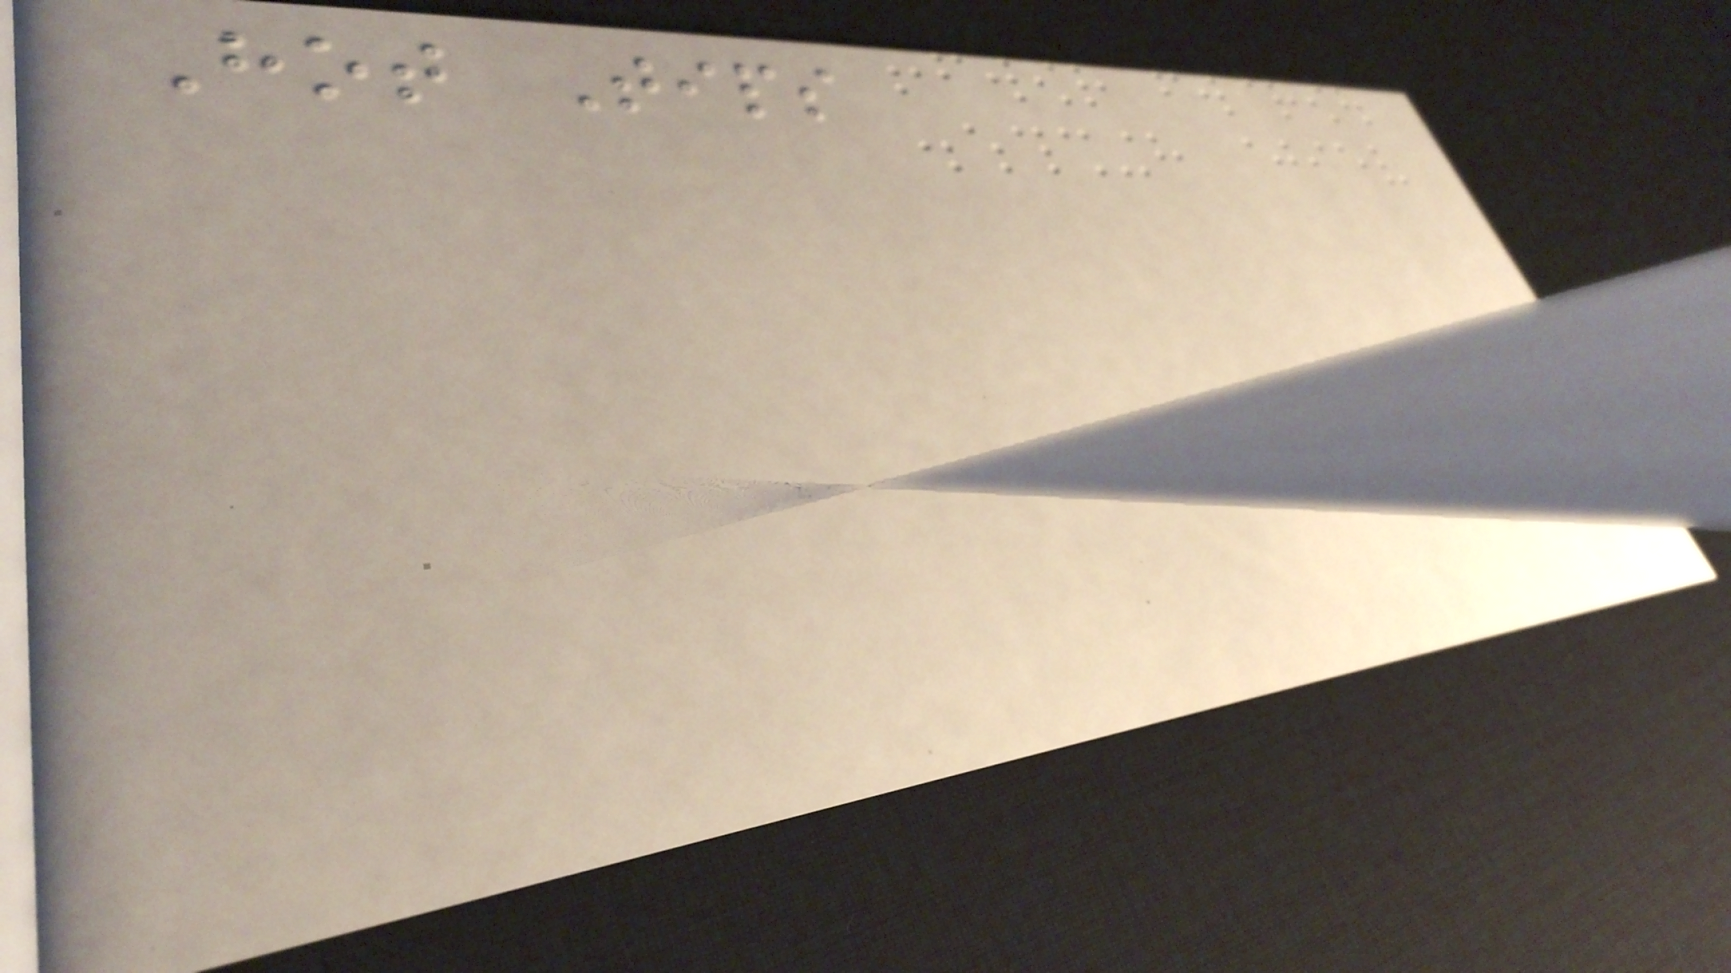Hot Tips
